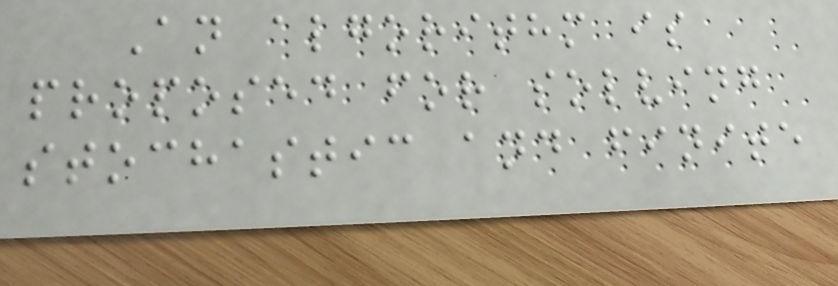An algorithm is
proposed for solving
stochastic and finite
